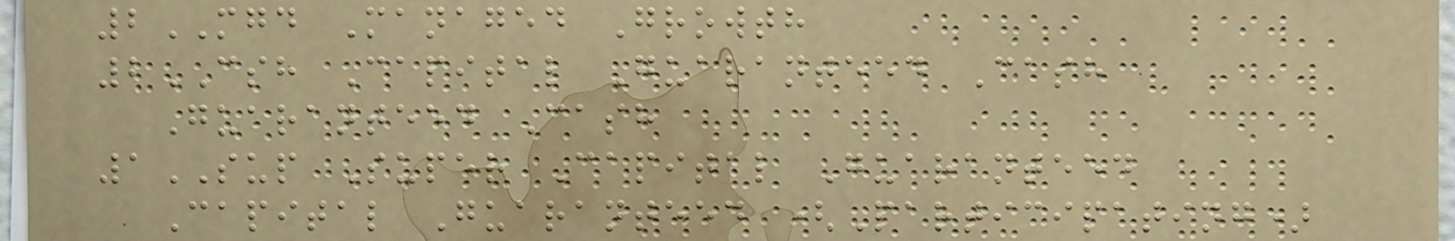2MGD Managed Growth
2CSH Capital Guaranteed Cash
Guaranteed Cash
1SUP Super Capital Guaranteed
Capital Guaranteed (Participating)
